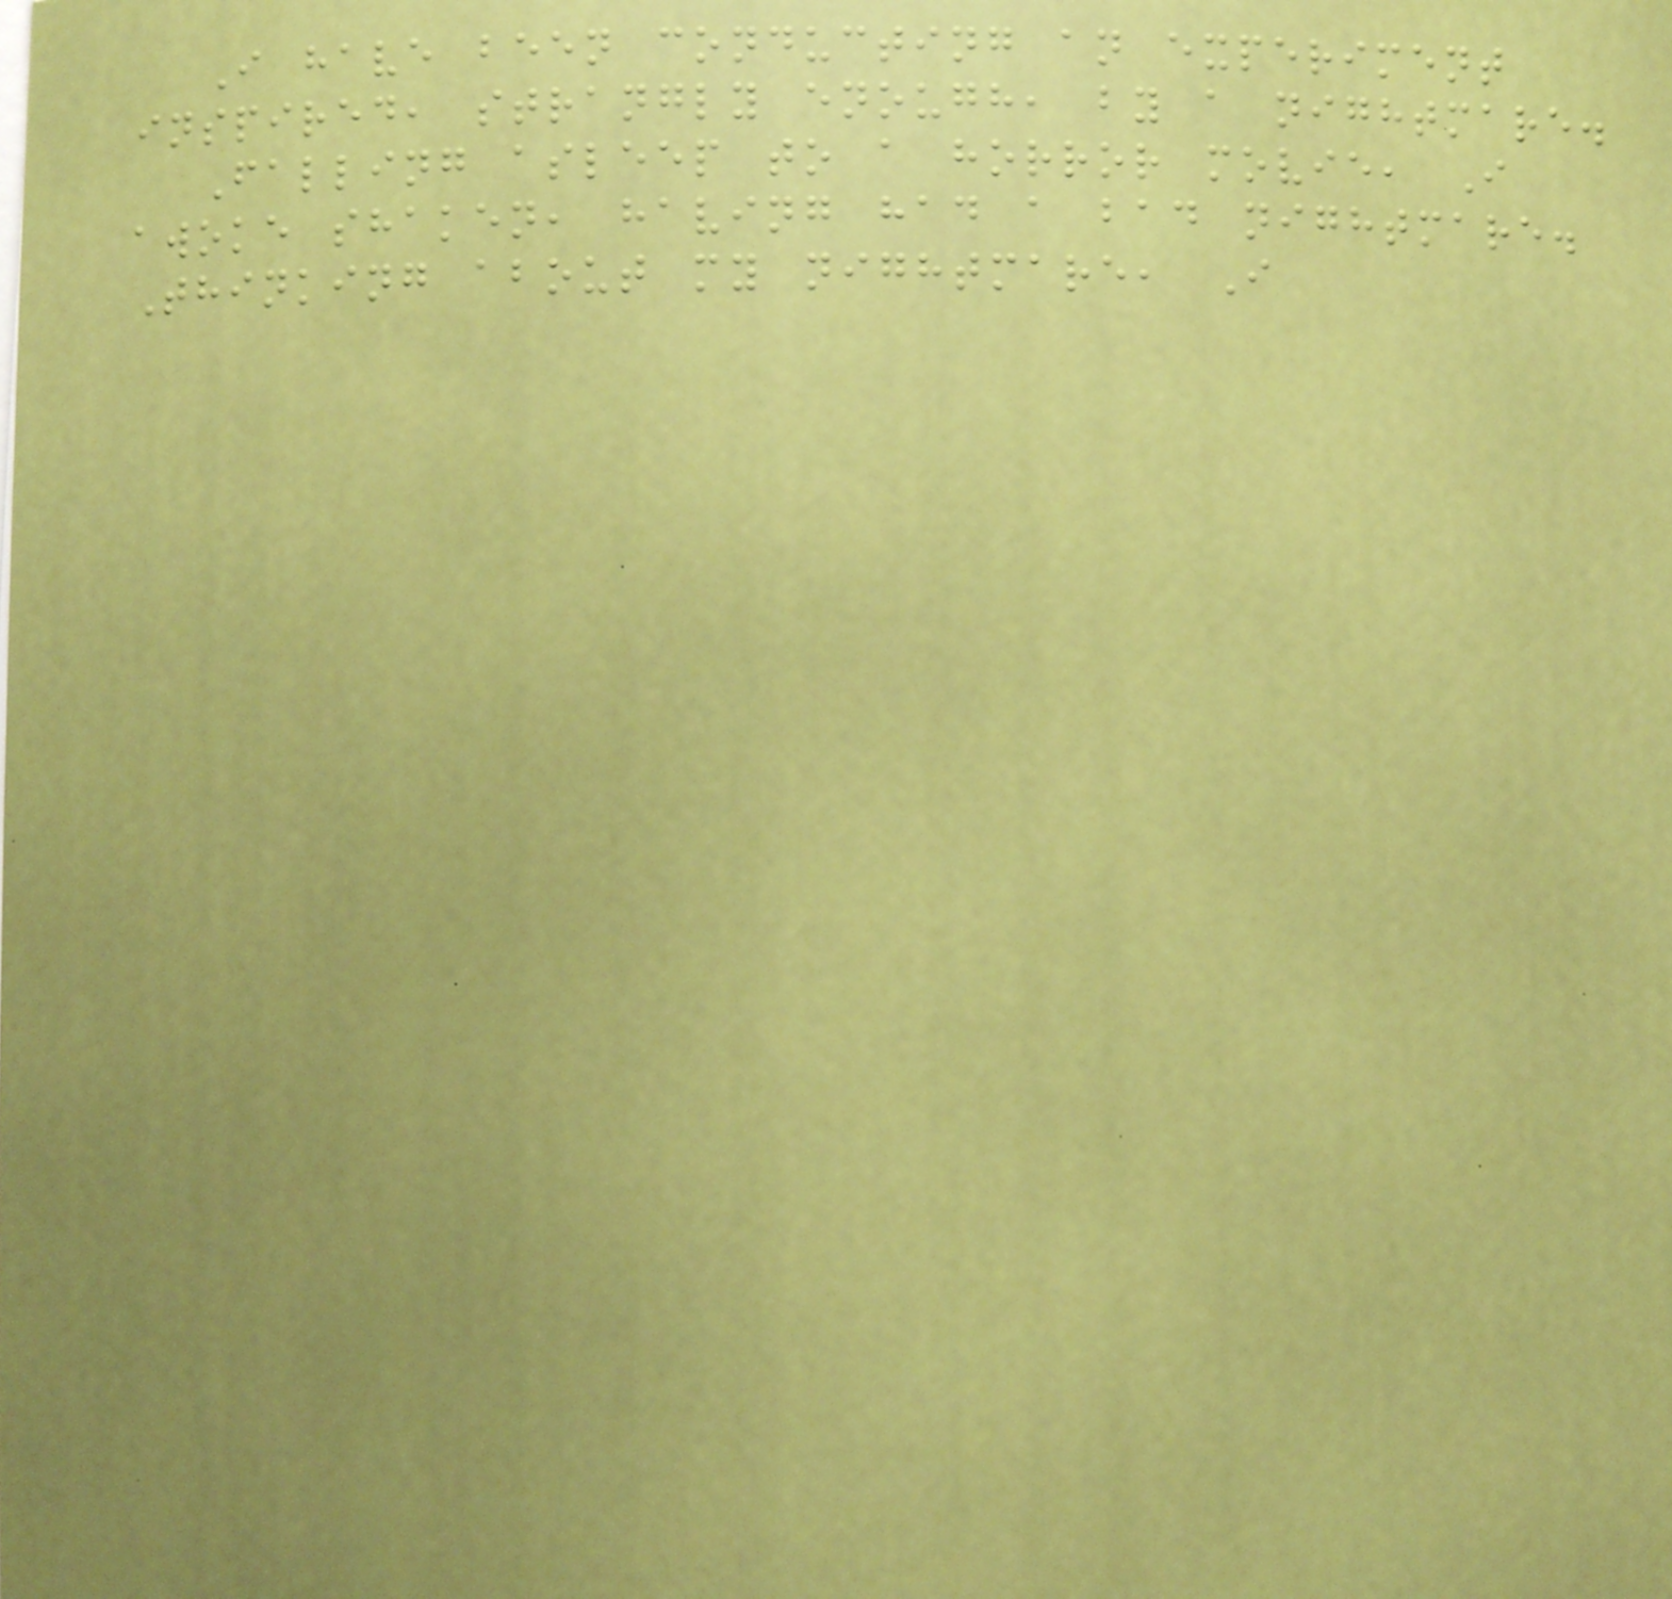I have been conducting an experiment
inspired, strangly enough, by a nightmare.
Falling asleep to a horror movie, I
awoke shaken, having had a bad nightmare.
Thinking about my nightmare, I
